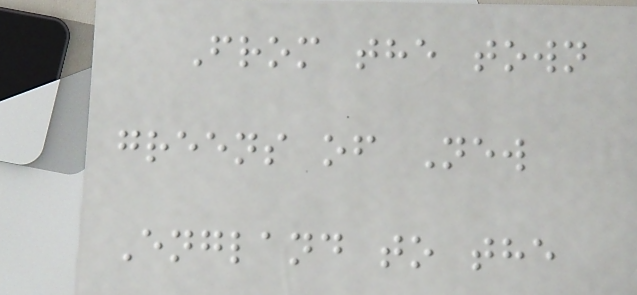From the town
greens of New
England to the
